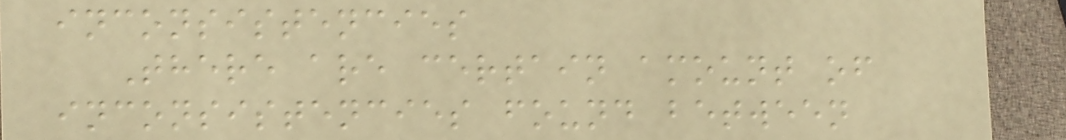inconsistencies
There are certain amount of
inconsistencies found between
